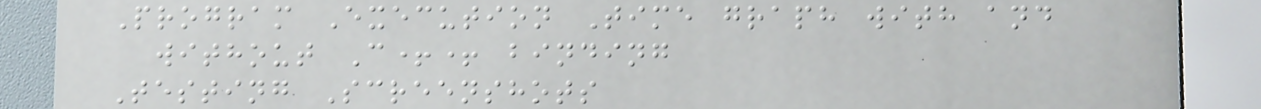Program Execution Time graph with and
without C++ binding
Testing Screenshots
